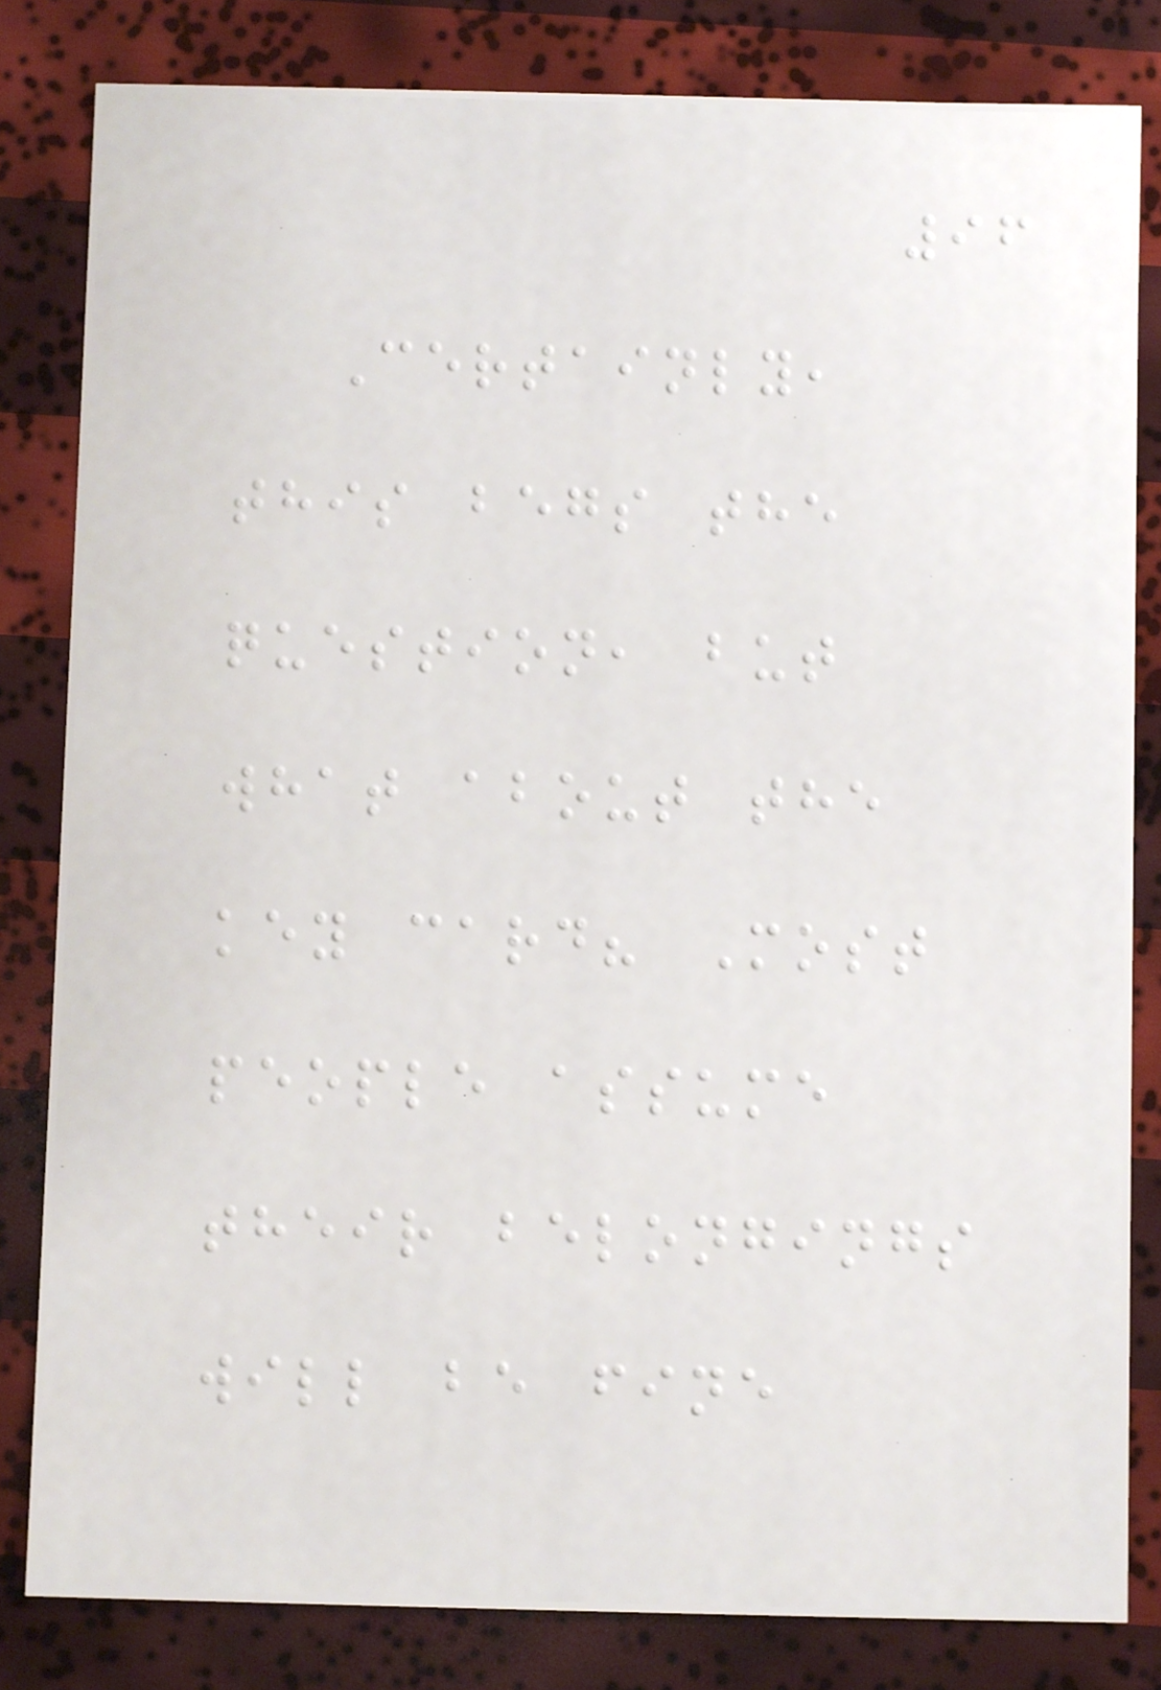96
Certainly,
this begs the
question, but
what about the
key card? Most
people assume
their belongings
will be fine
